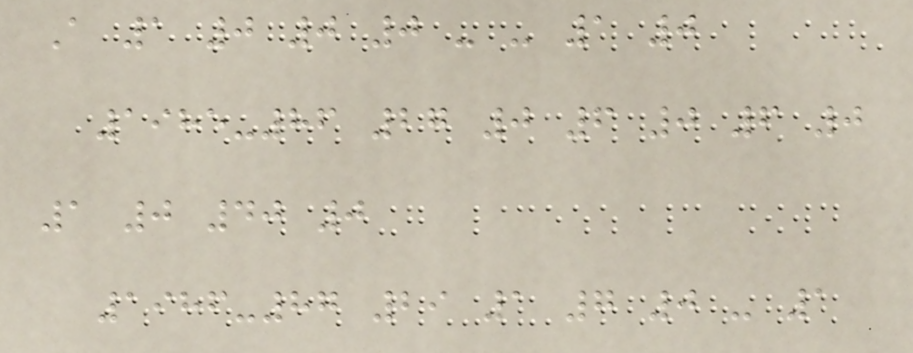A 1 0 0 0 - - 1 0
1985-86 27 0 6 0 6 0
1 0 40 0
1986-87 29 1 7 0 - 1
